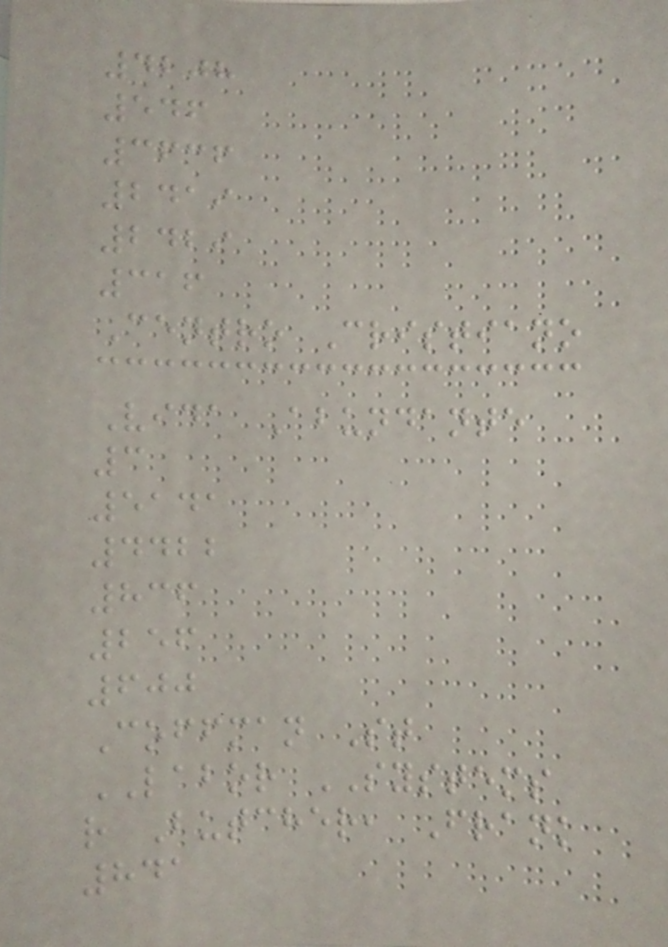4208
546
3636
2419
2429
316
Centro Cristiano
Vida Abundante
3
5141
4422
836
256
600
Coffman St
LABOR SYSTEMS
r Butcher, Frank
841
